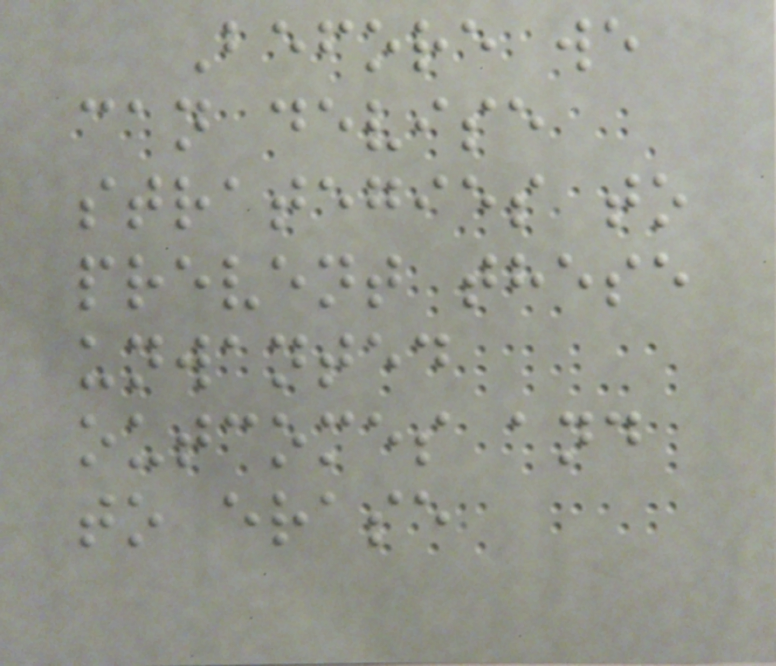Before we
can devise
strategies to
prevent these
unwanted
outcomes and
to erase
